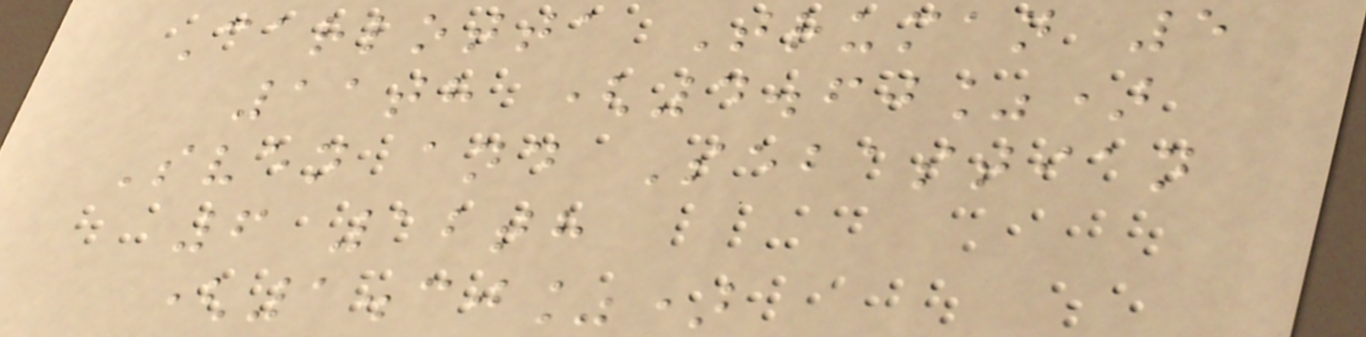Carlotta Truman 5
11th (4.60%)
Sven and Sebastian
6 12th
(1.30%)
